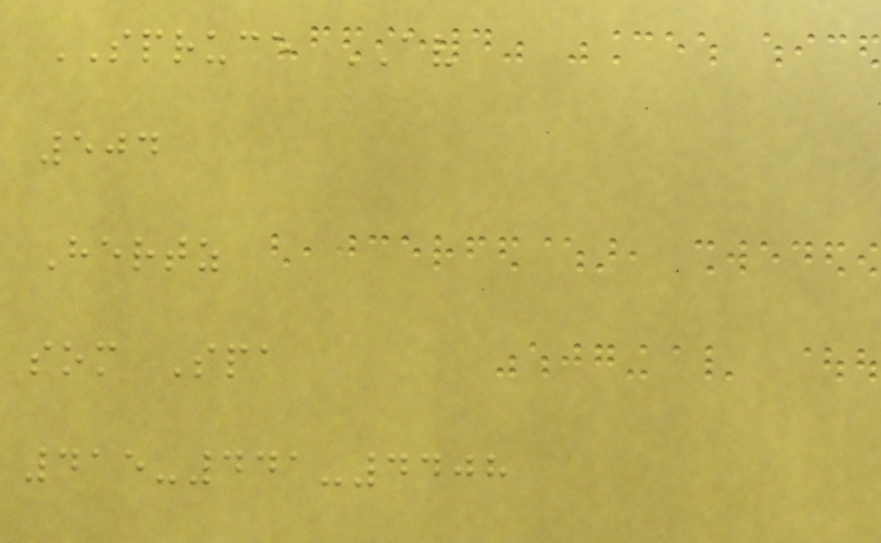SPRUCE AV
504
Hertz
som Spa
415-441-4408
